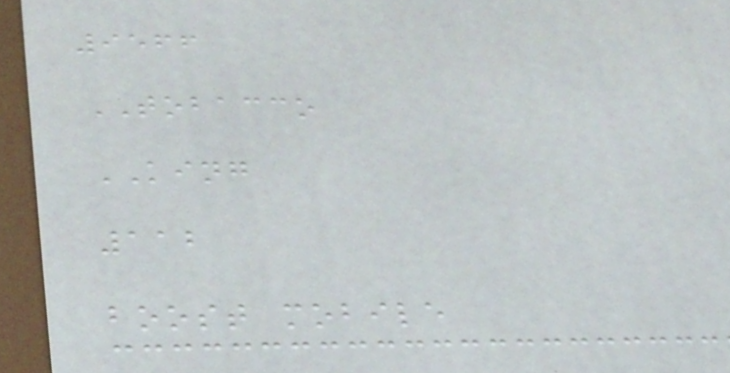9566
TOBACCO
KING
112
boost mobile
